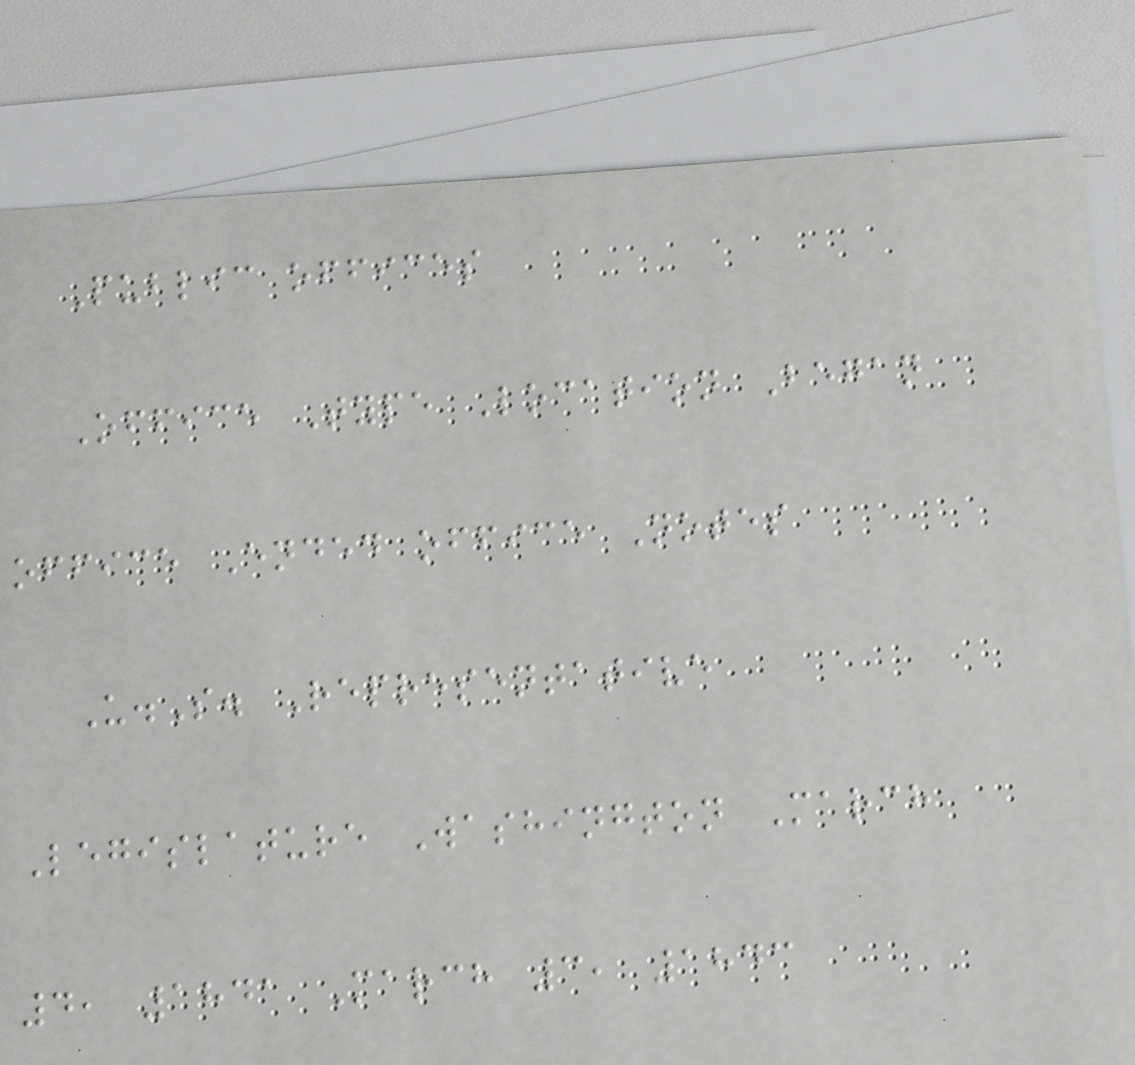Public offices
Office Type Location Began
office Ended office Notes
U.S. Representative
Legislature Washington March
4, 1841 March 3, 1843
